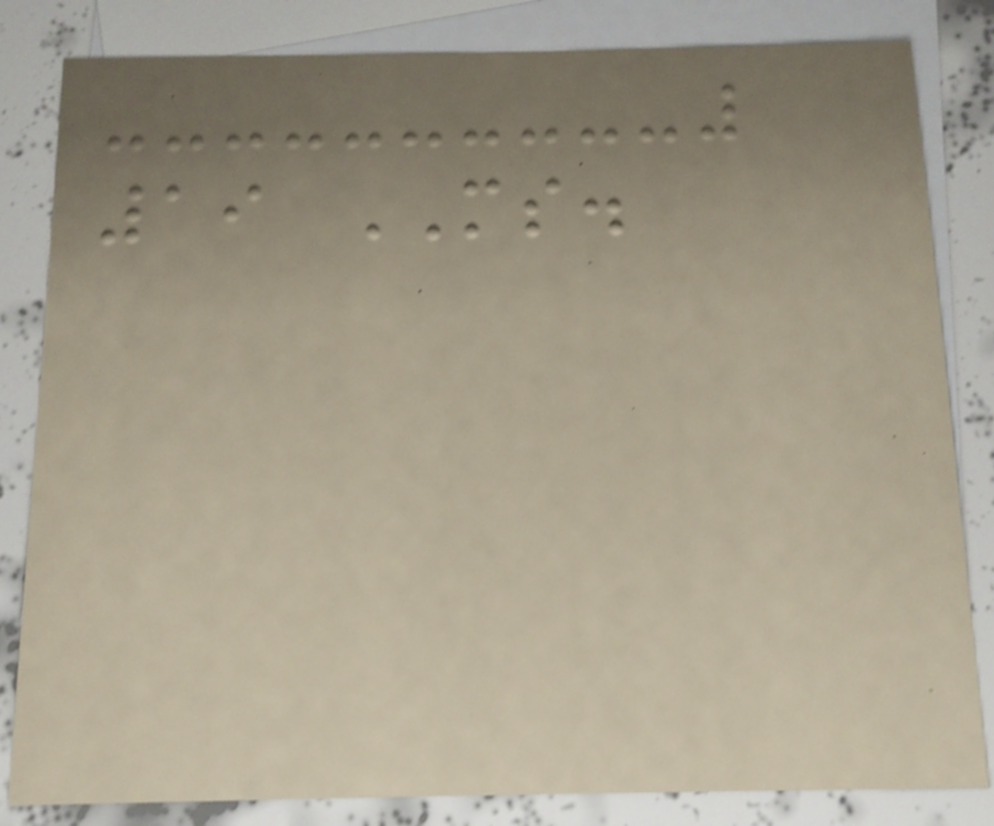19 MS.
